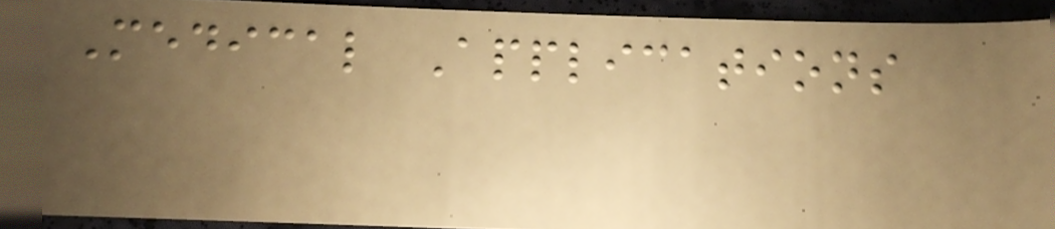Medical Applications
